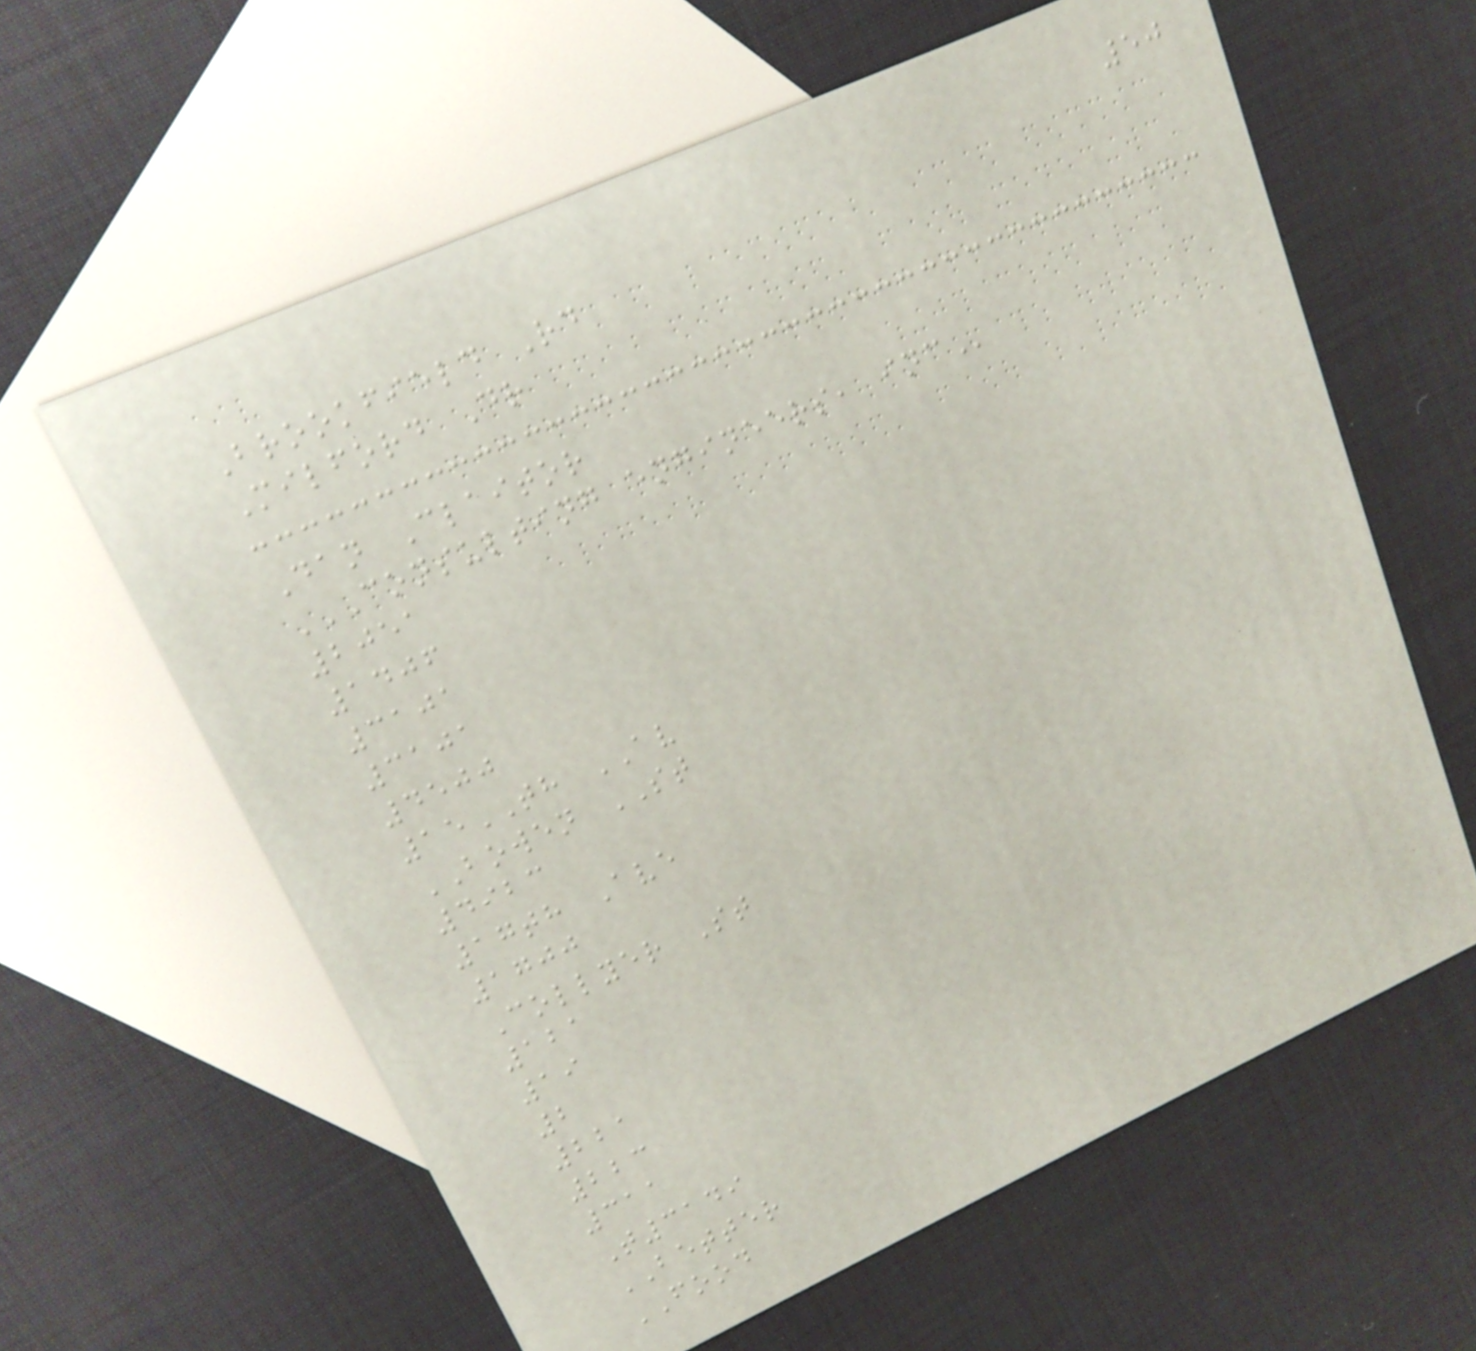50
Brookfield Rd
Milford Dr
Dan Claitor
CONSULTING ENGINEERS, INC
2051
1406
3101
3101
4500
15TH AV
BOWEN ST
4923
17th Ave
1700
Collyer St
121
19
2
221
223
311
T3149
BETTER
FOOD
